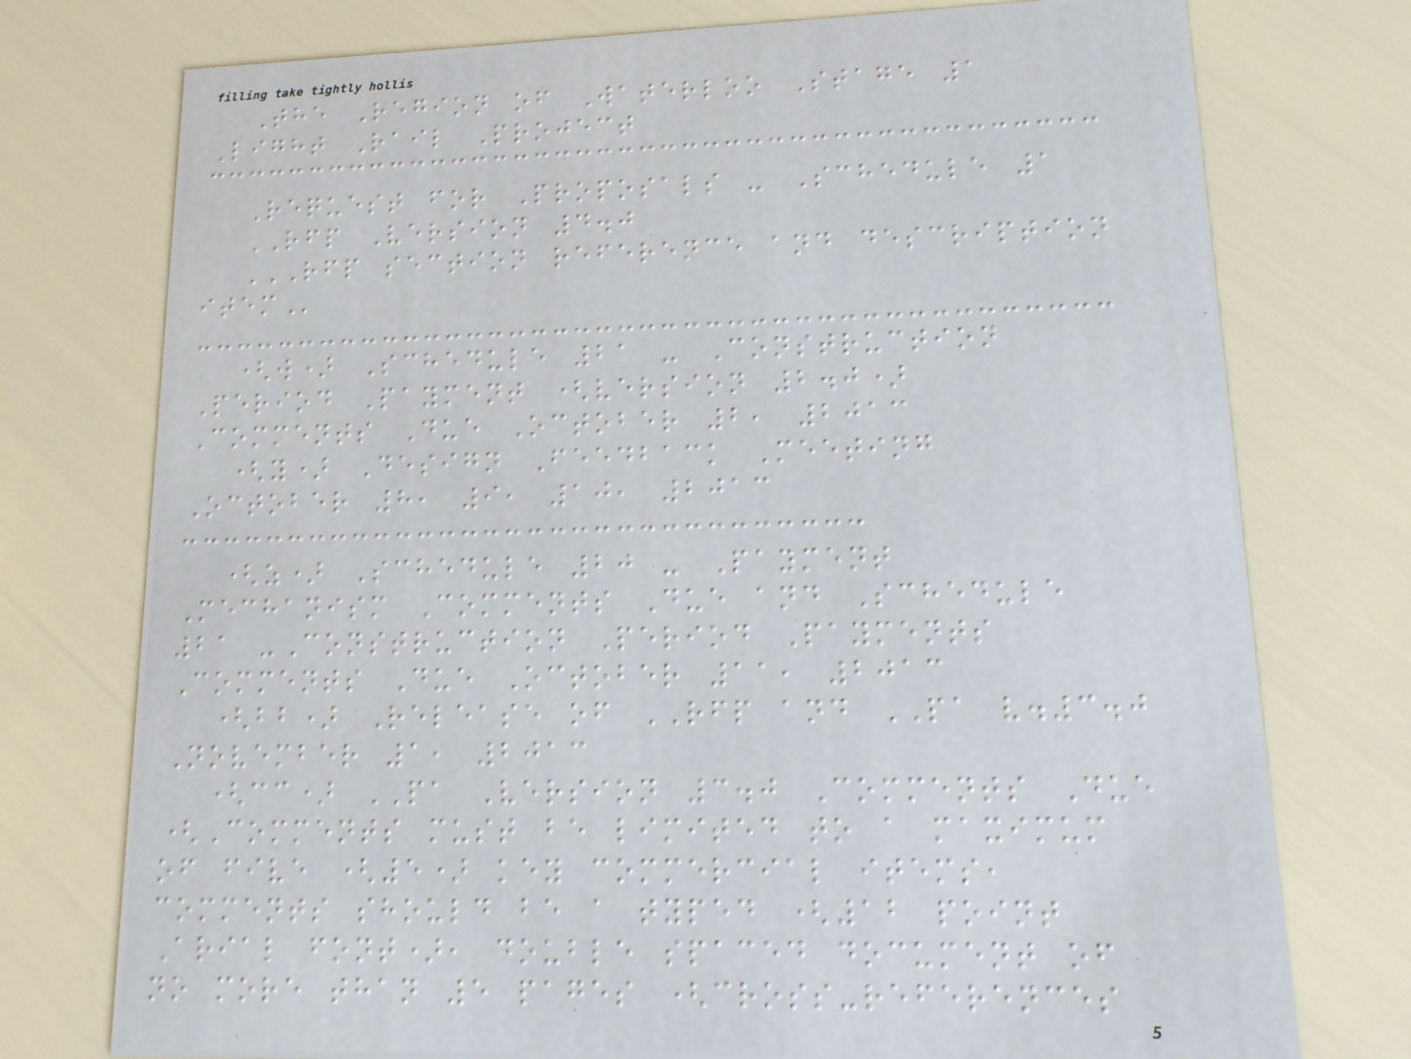The Region of Waterloo Stage 1
Light Rail Project
Request for Proposals - Schedule 1
RFP Version 4.0
RFP SECTION REFERENCE AND DESCRIPTION
ITEM
(w) Schedule 21 - Construction
Period Payment (version 2.0)
Comments Due October 2, 2013
(y) Design Feedback Meeting
October 8, 9, 10, 2013
(z) Schedule 20 - Payment
Mechanism Comments Due and Schedule
21 -Construction Period Payments
Comments Due October 11, 2013
(bb) Release of RFP and PA v.3.0
November 1, 2013
(cc) PA Version 3.0 Comments Due
(Comments must be limited to a maximum
of five (5) key commercial items,
comments should be a typed (12 point
Arial font), double spaced document of
no more than 5 pages (cross-references
